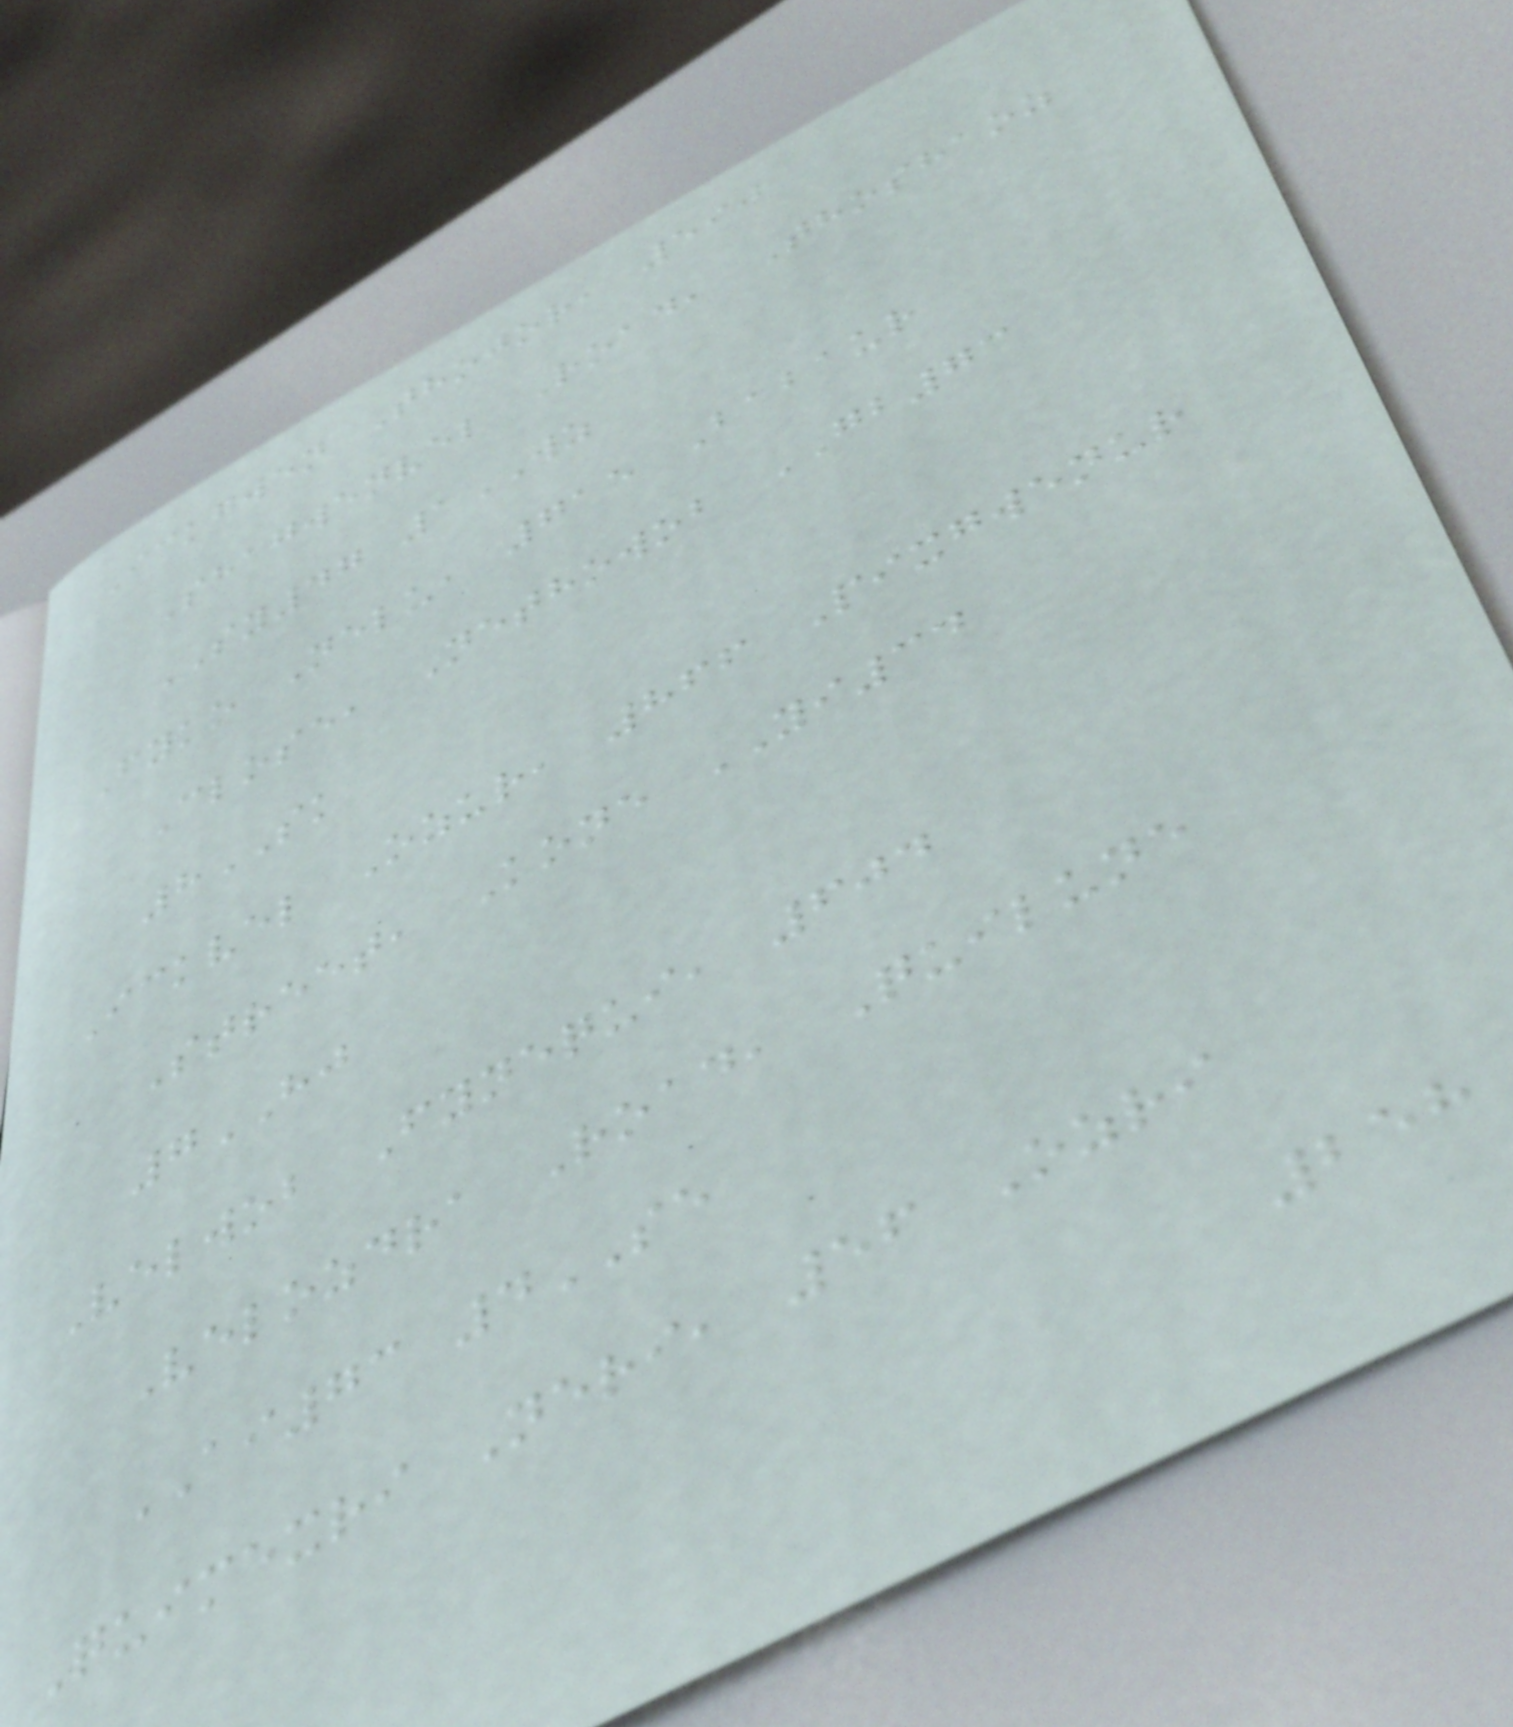Ickgwen Thojor, 590
Shagwenvel Road, Thoshaoz
SY47 1WZ
Fyko Nelu, 715 Babaur
Close, Nethowob GB73
8SK
Ickvel Ozur, 866 Pixgwenur
Street, Kone YI34
7HJ
Velwob Fynequi, 604
Velozdra Road, Quilune
AI73 4SE
Quimexri Neri, 56 Ozri
258
